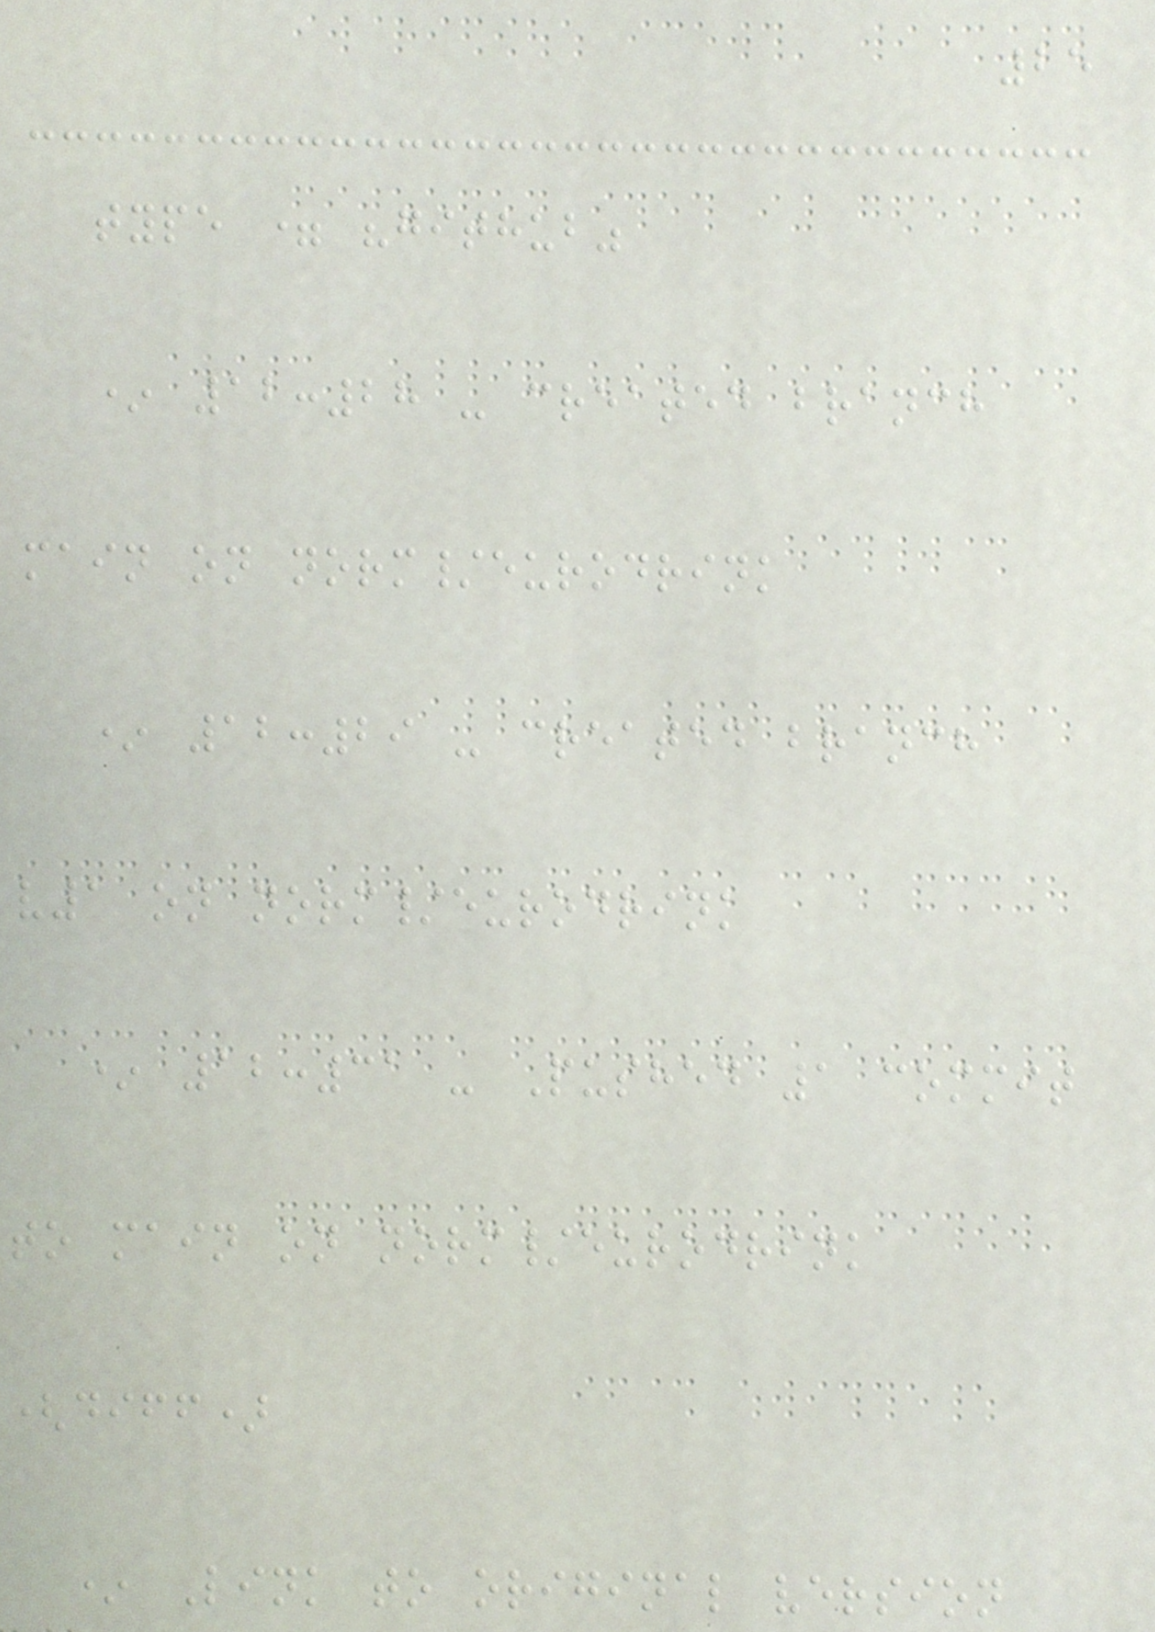25
type = "github"
* 12:28 - created branch
main on norm/eurodrink
* 12:29 - created branch
v1 on norm/eurodrink
* 12:31 - Pushed 1 commit
to main on norm/eurodrink
(diff)
* Link to original version
